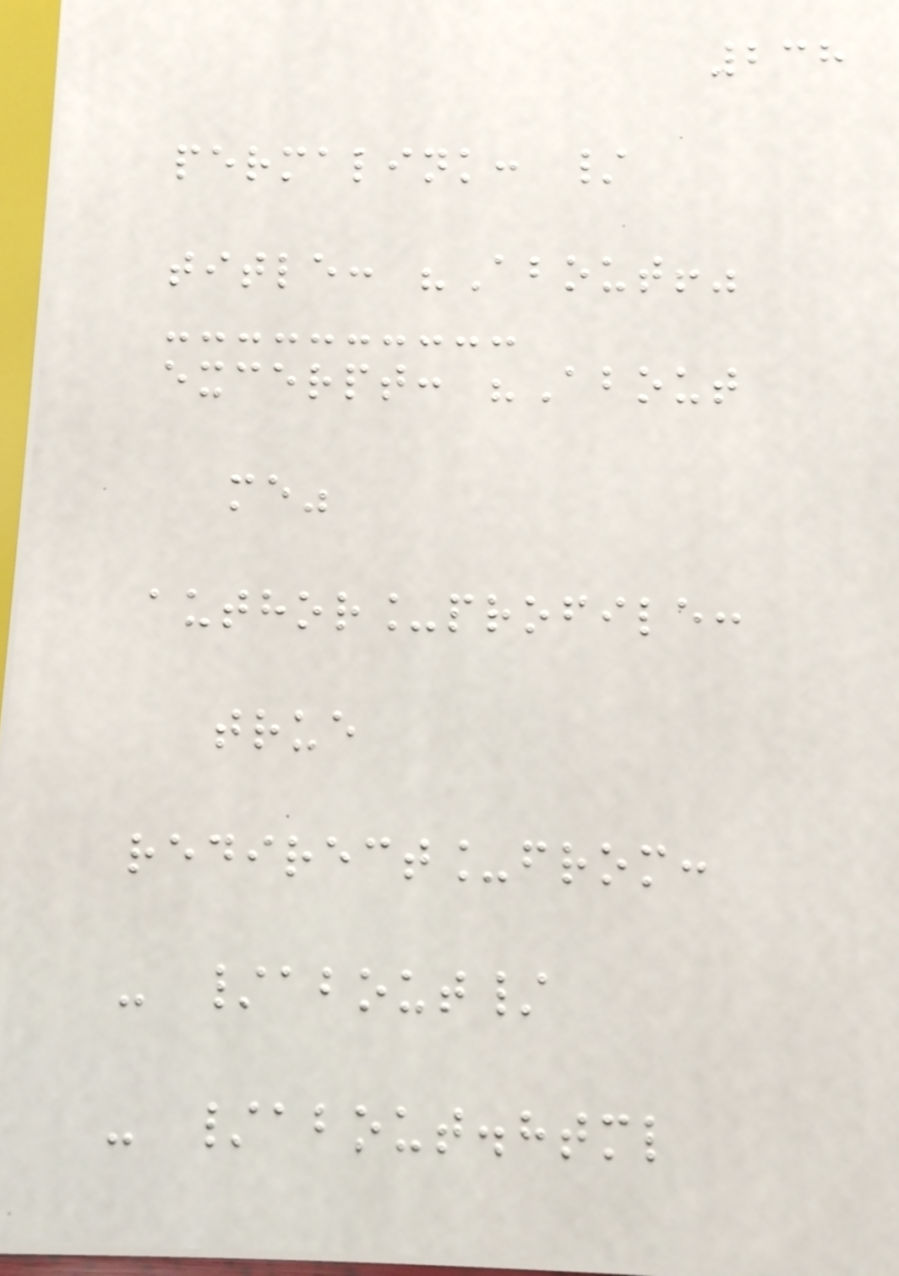238
permalink: /
title: "About!"
excerpt: "About
me"
author_profile:
true
redirect_from:
- /about/
- /about.html
